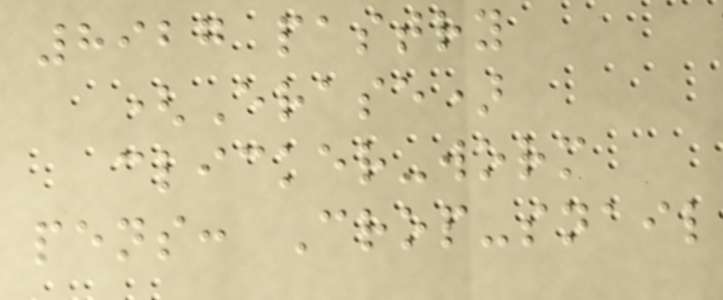8927 pastry
(Erase)
clicker-worm
pens: Crop-snail
